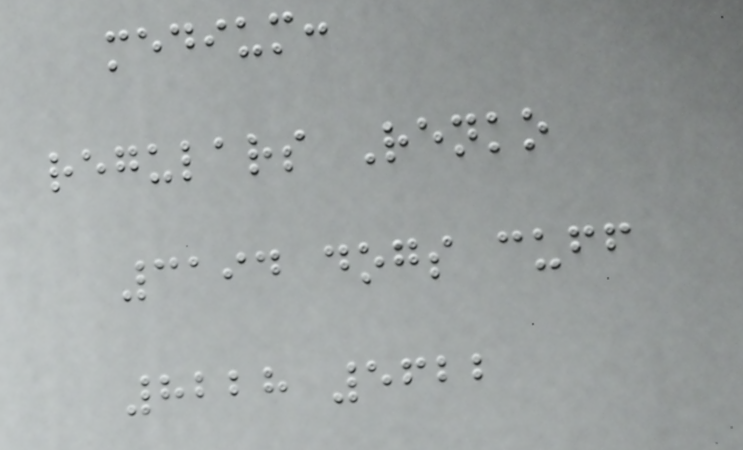medium:
regulars Renko
3194 dogs cuff
8228 5622
